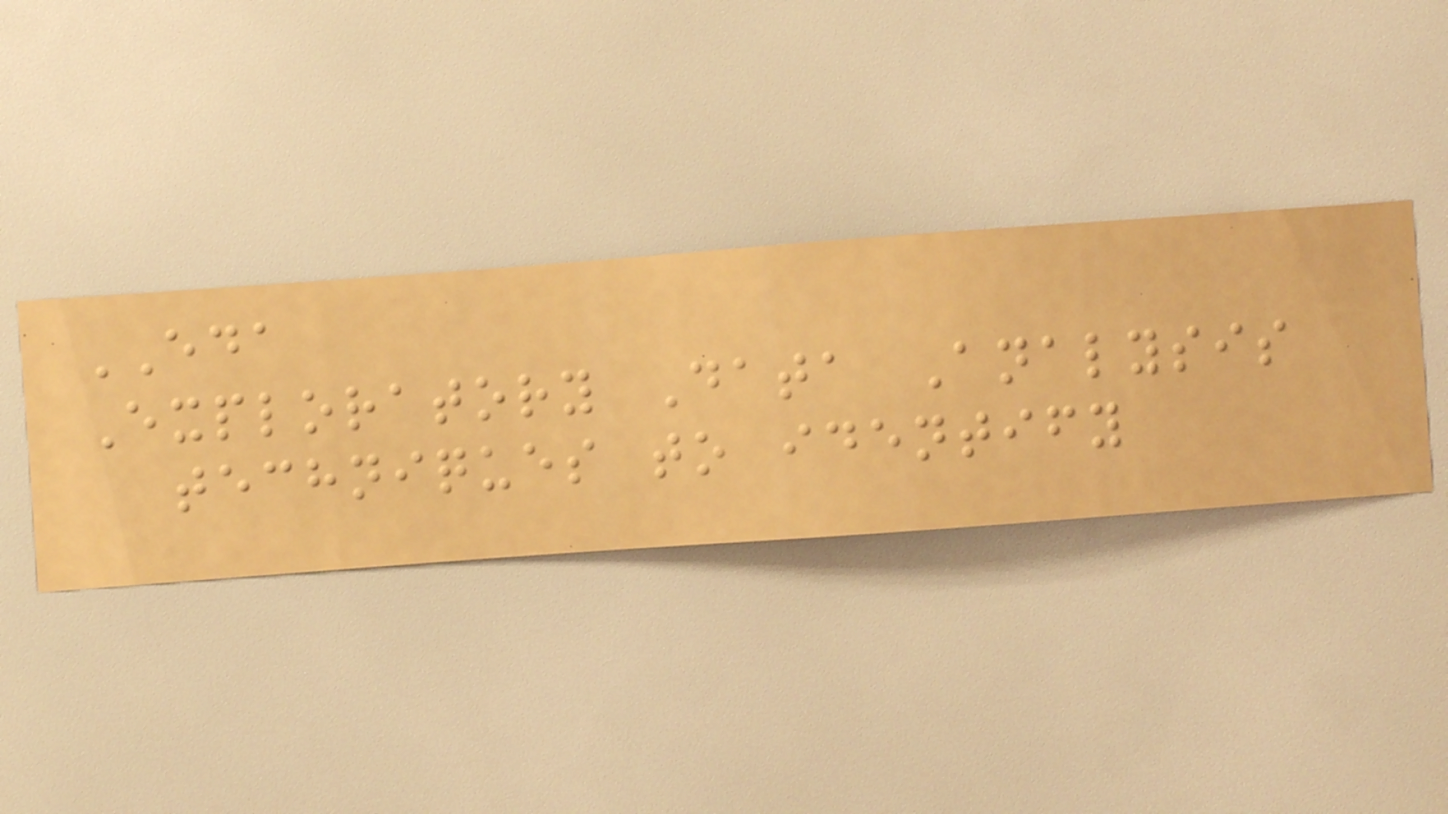EDA
Exploratory Data Analysis
techniques to identify
